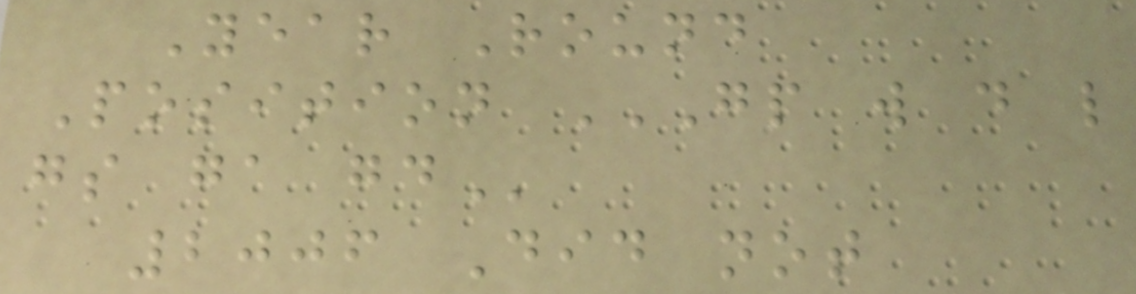Year Round
Position GP W D L
GS GA GD
2006 Did not
